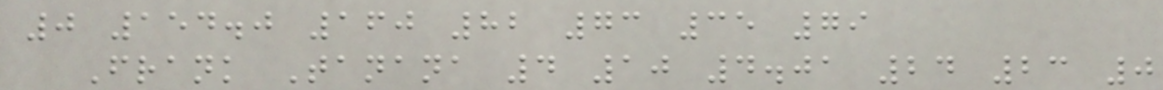0 154.0 160 82 73 35 79
Frank Tanana 4 10 4.01 24 23 0
